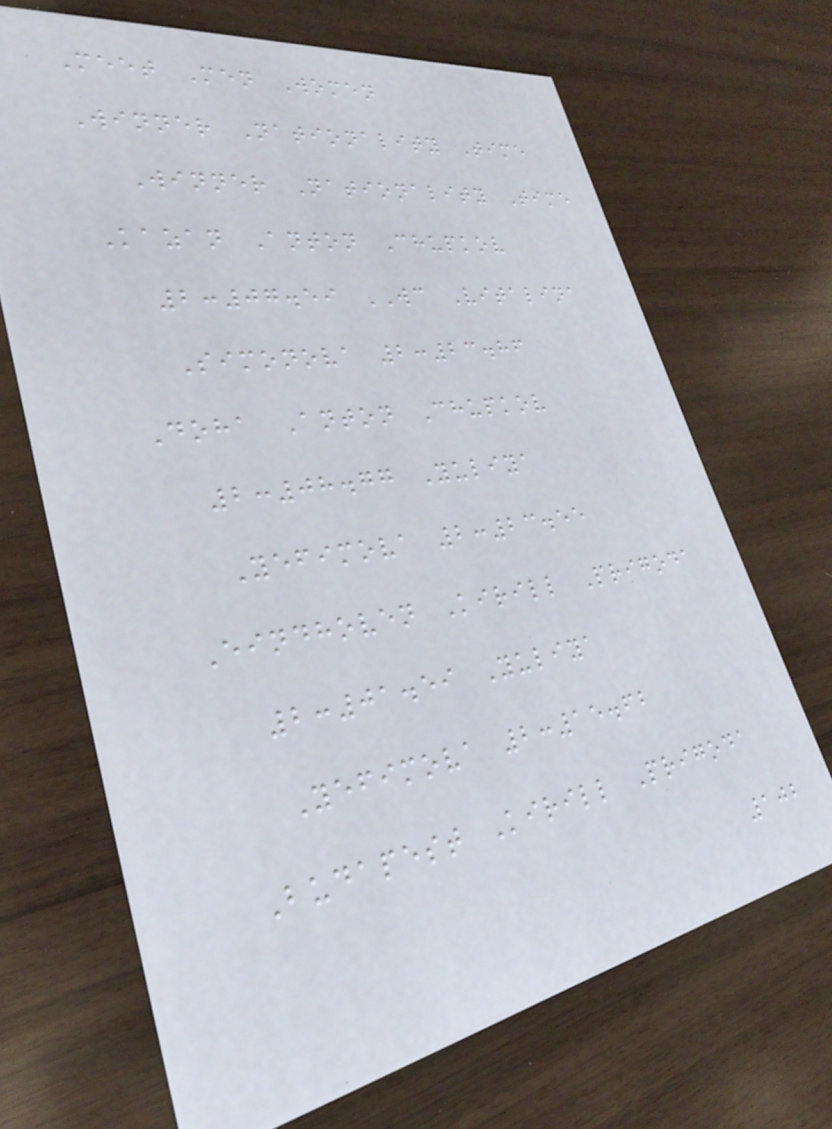Meet Men Women
Winner Nationality Time
Winner Nationality Time
Kazan Anton Chupkov
2:07.59 WC Vitalina
Simonova 2:23.86
Doha Anton Chupkov
2:08.77 Yuliya
Yefimova 2:23.55
Eindhoven Kirill Prigoda
2:01.59 Yuliya
Yefimova 2:15.62
Budapest Kirill Prigoda
102
